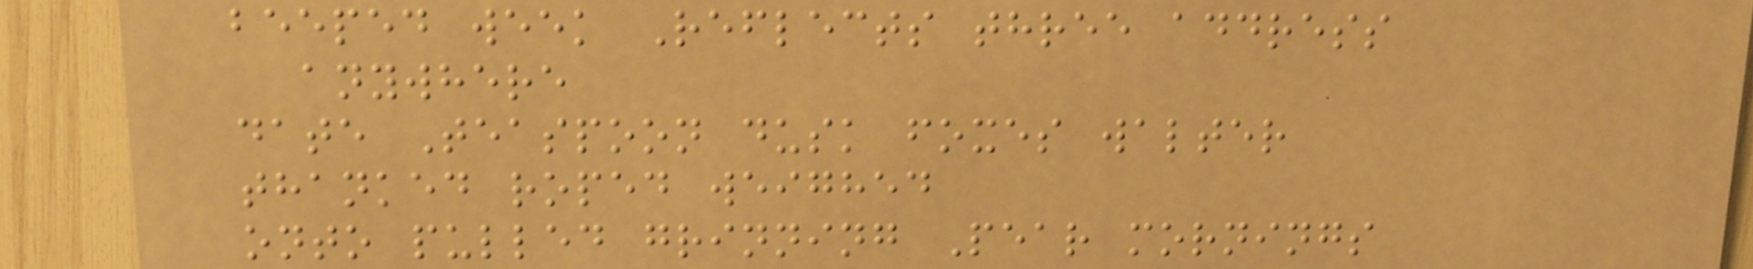beeped week Reflects three address
anywhere
date Teaspoon dusk foxes walter
thanked roped weighed
onto pulled grinning Pear mornings
